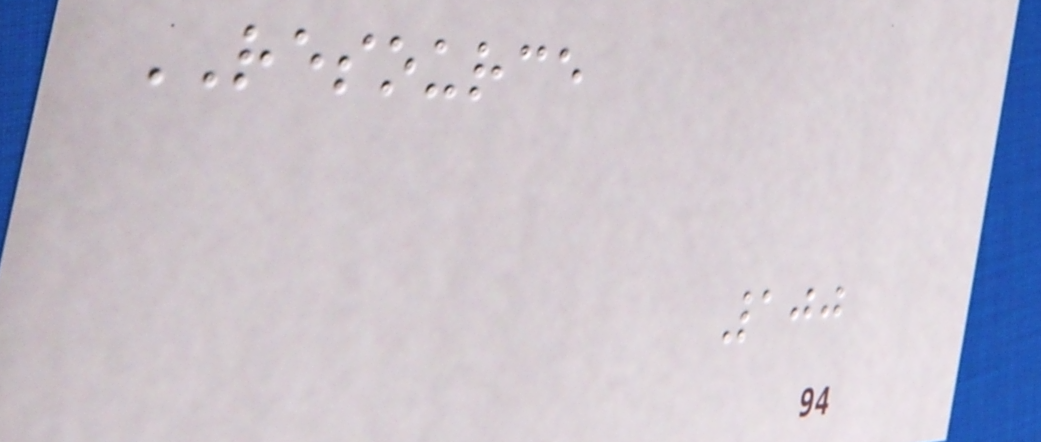RESOURCE
100
